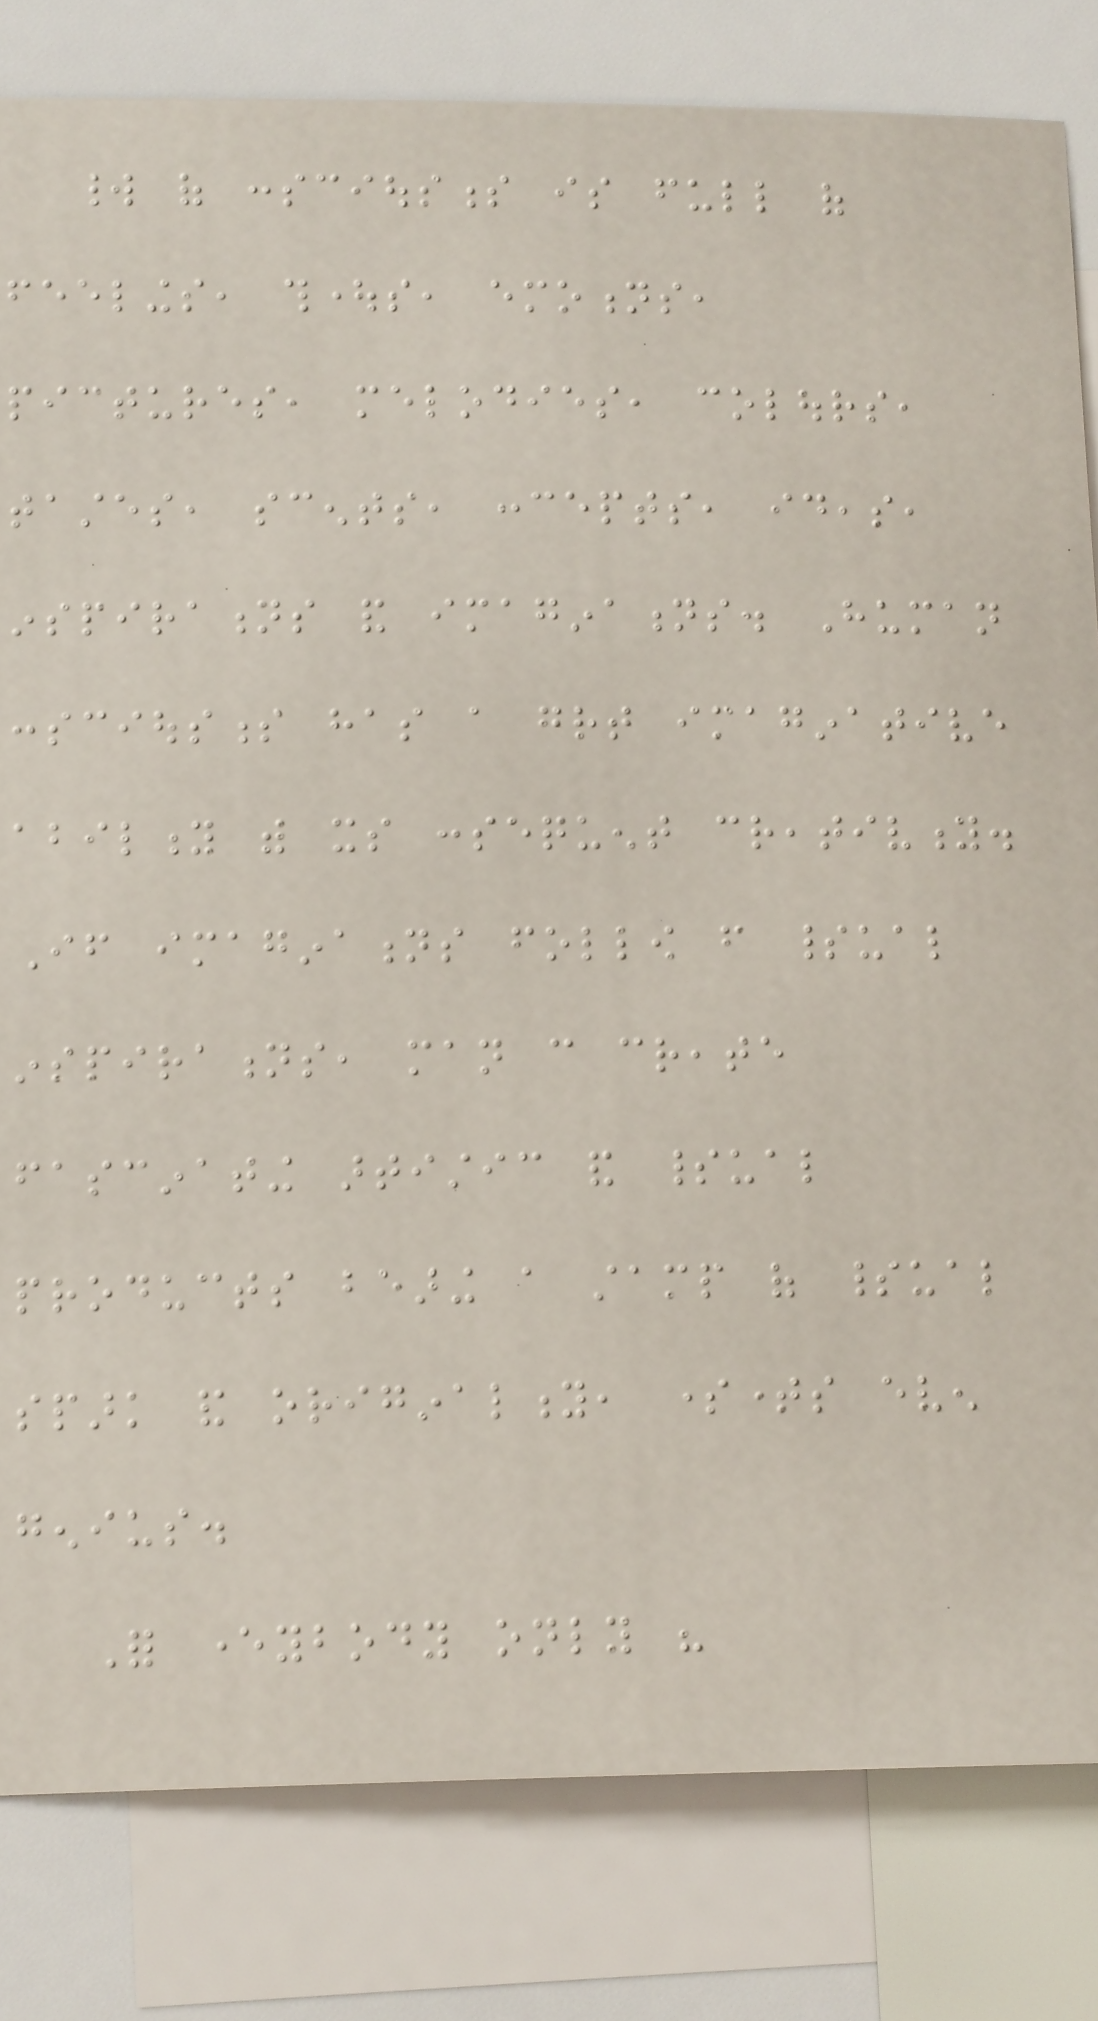world of consciousness is full of
feelings, thoughts, emotions,
pictures, melodies, colours,
tastes, scents, concepts, ideas,
inspirations and imaginations. Human
consciousness has a great imaginative
ability with its consequent creativity.
If imaginations follow from spiritual
inspirations, man can create
fascinating artistic and spiritual
products bearing a stamp of spiritual
spark and originality, sometimes even
genius.
For everybody only his
